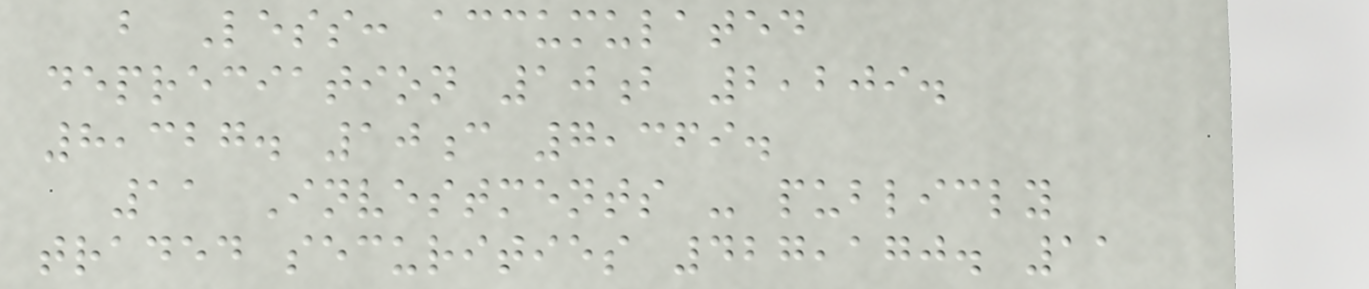b Less: accumulated
depreciation 10b 2,209.
8,327. 10c 7,369.
11 Investments - publicly
traded securities 427,170. 11
